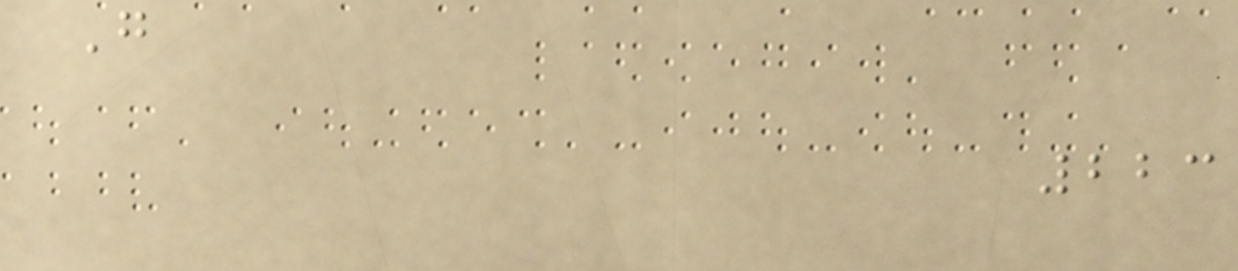G
223
